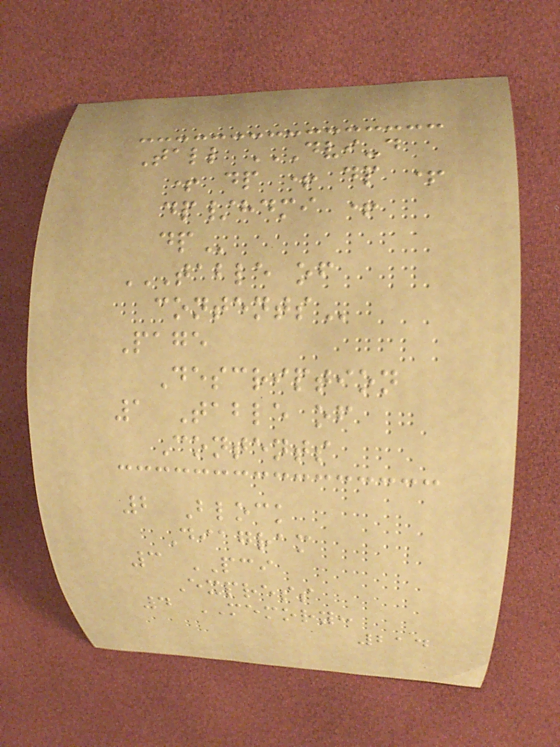Tall DVI-D
+ DP + DP +
DP/HDMI +
DP
TABLE OF
CONTENTS
Page
Description
1 Table of
Contents
2 Block
Diagram
3 PCI
Express
4 MEMORY:
214
